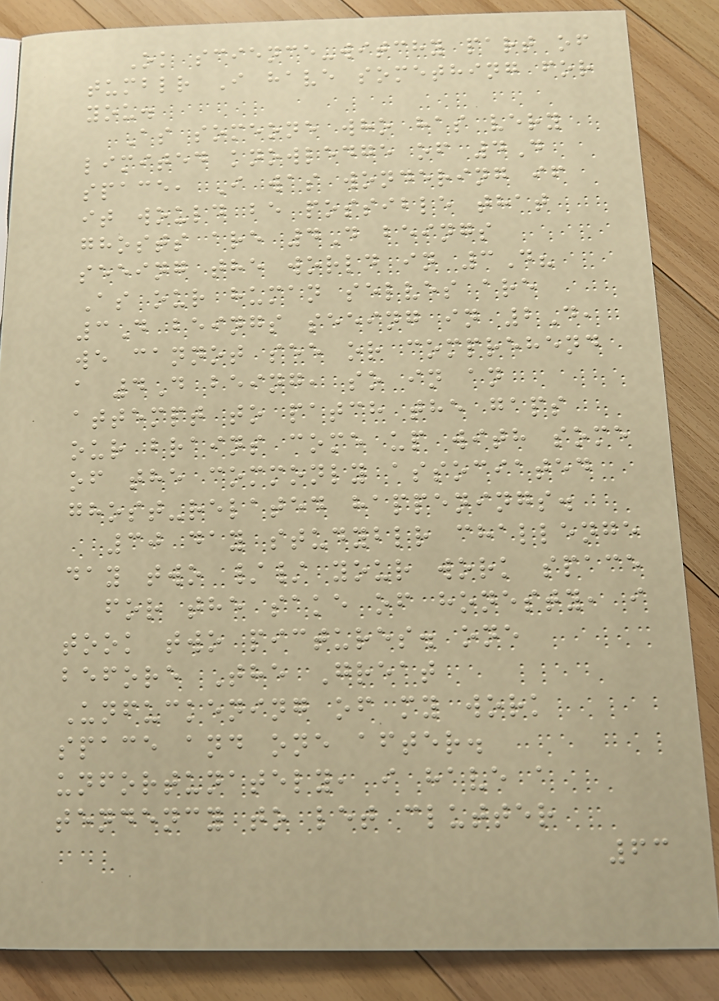Ok science-witchy part of
tumblr I have something for
you.
As someone who has very
limited knowledge of 4D
space, I was wondering if
it would be possible that
ghosts are 4D beings
seeing the world in 3D?
As our human selves are
3D beings seeing in 2D,
we cannot see or comprehend
a 4D being, so in an
attempt to patch the gaps
our brains come up with some
of the commonly associated
ghost-related happenings.
30 day studyblr challenge
day two // your work space
for the sake of honesty, i
took two pictures. one
before The Great
Unfuckening of my work
space and one after.
unfortunately, i have a
tendency to let clutter
63
